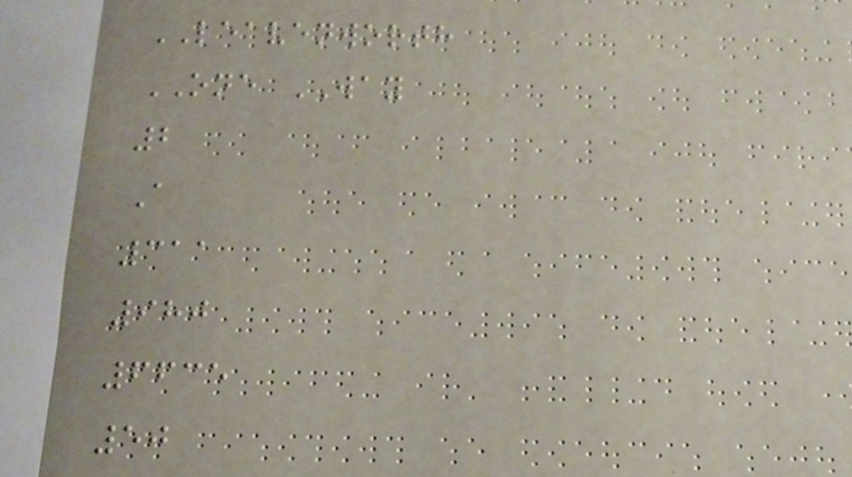LEAVENWORTH
ONE WAY
2
A
311
980
6635
50
